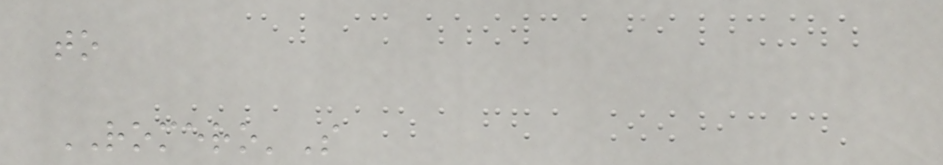to
ROMERO'S
